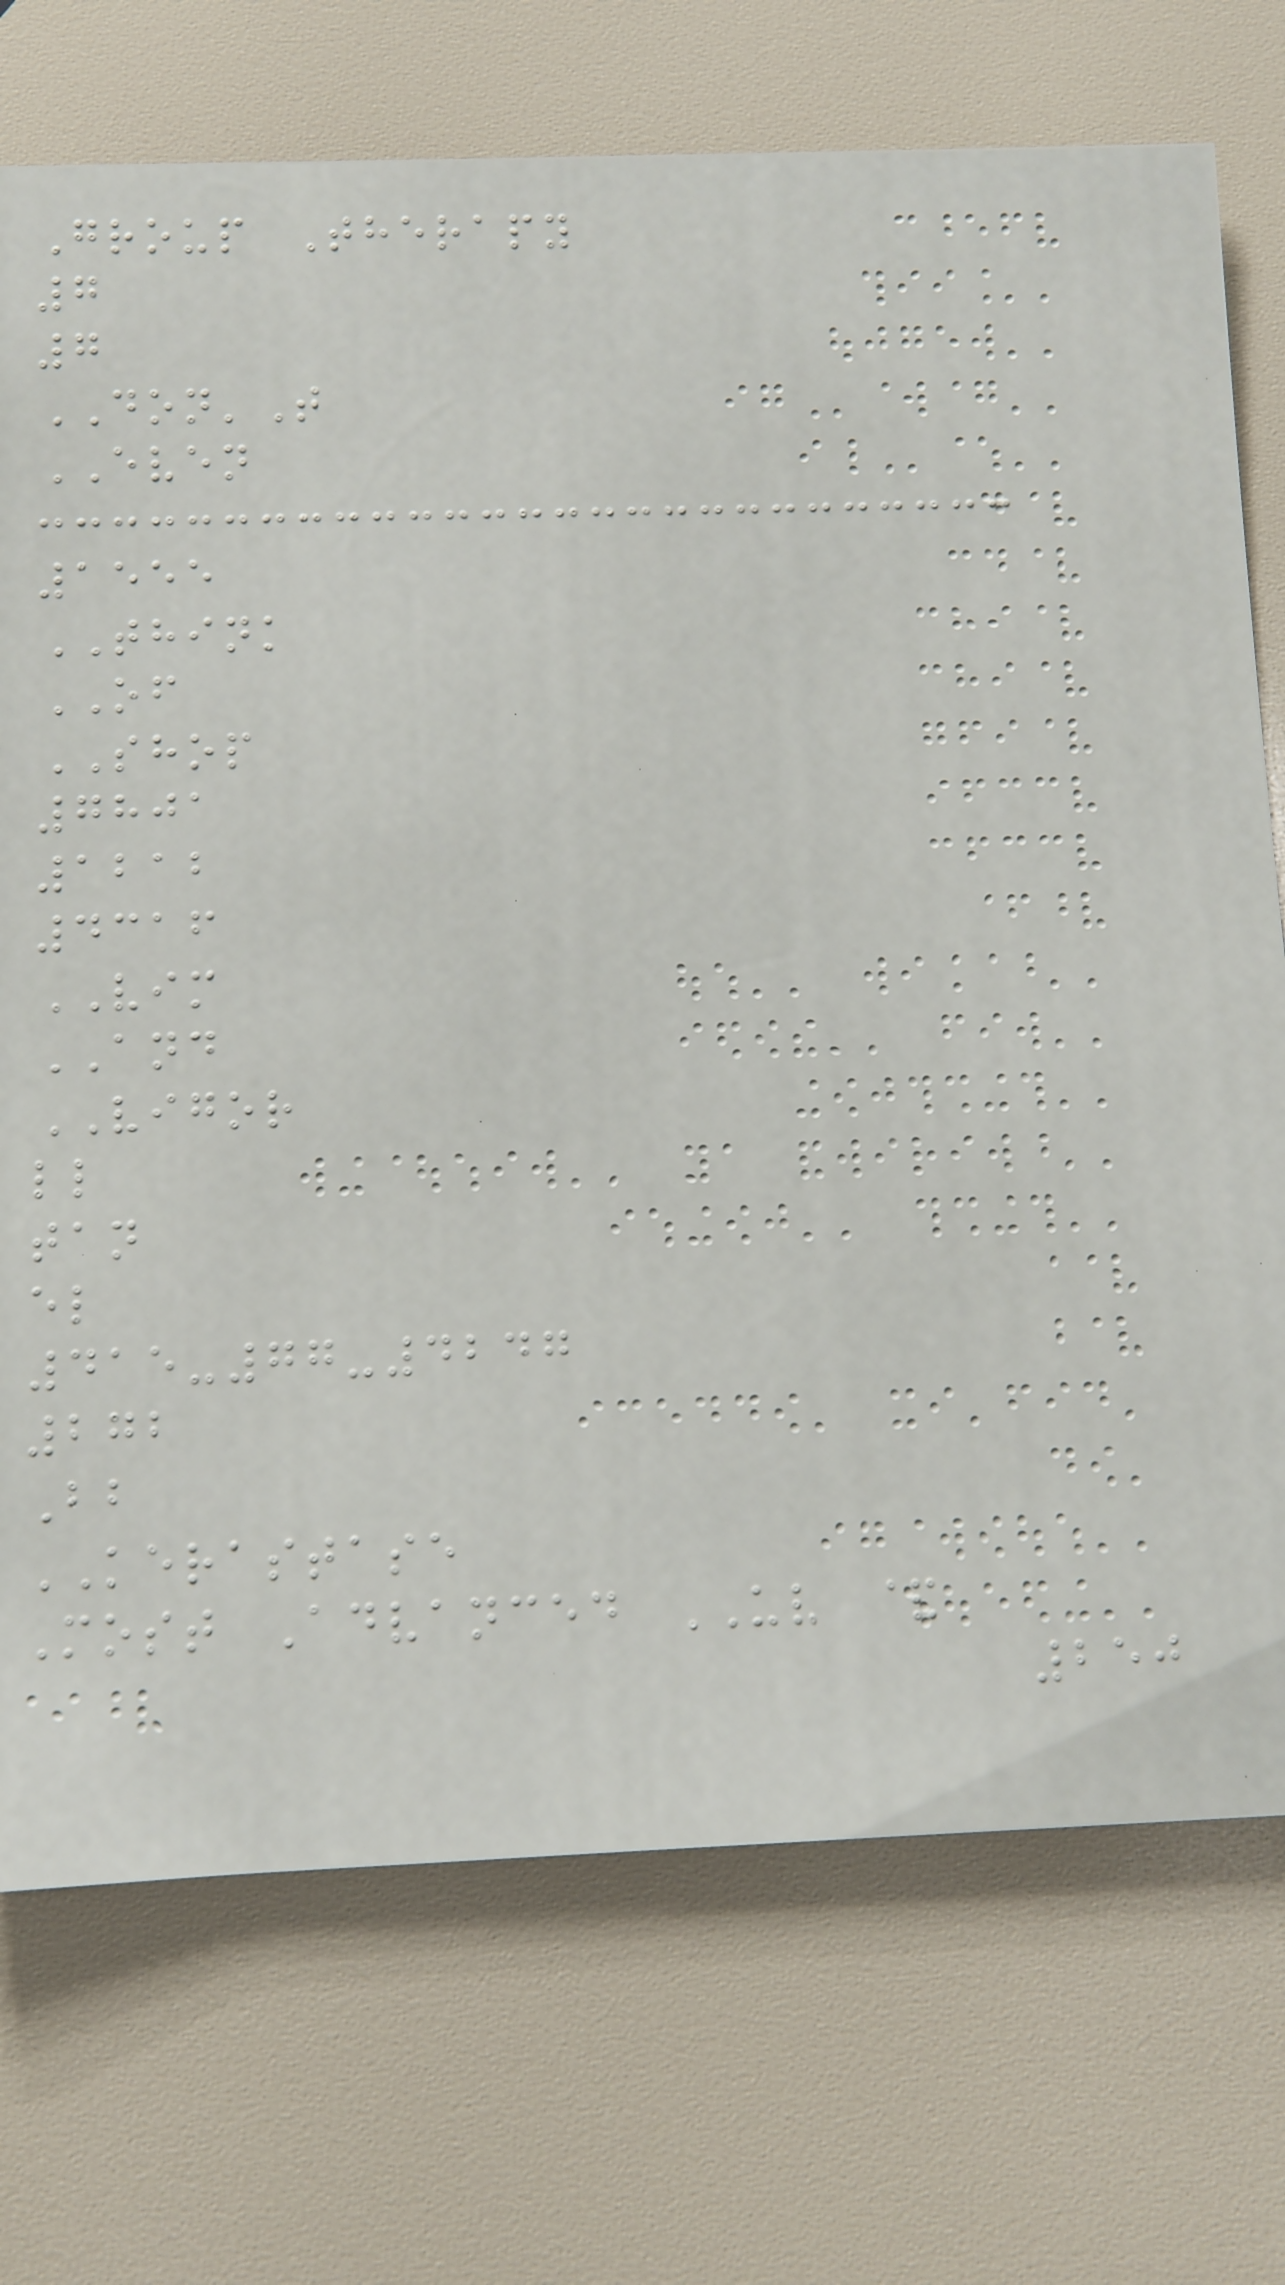Group Therapy
7
7
DON'T
EVEN
1555
THINK
OF
SHOP
7801
1212
4316
VIM
AND
VIGOR
ll
tan
el
415-77-4247
272
Bb
KERASTASE
Most Advanced UV &
250
